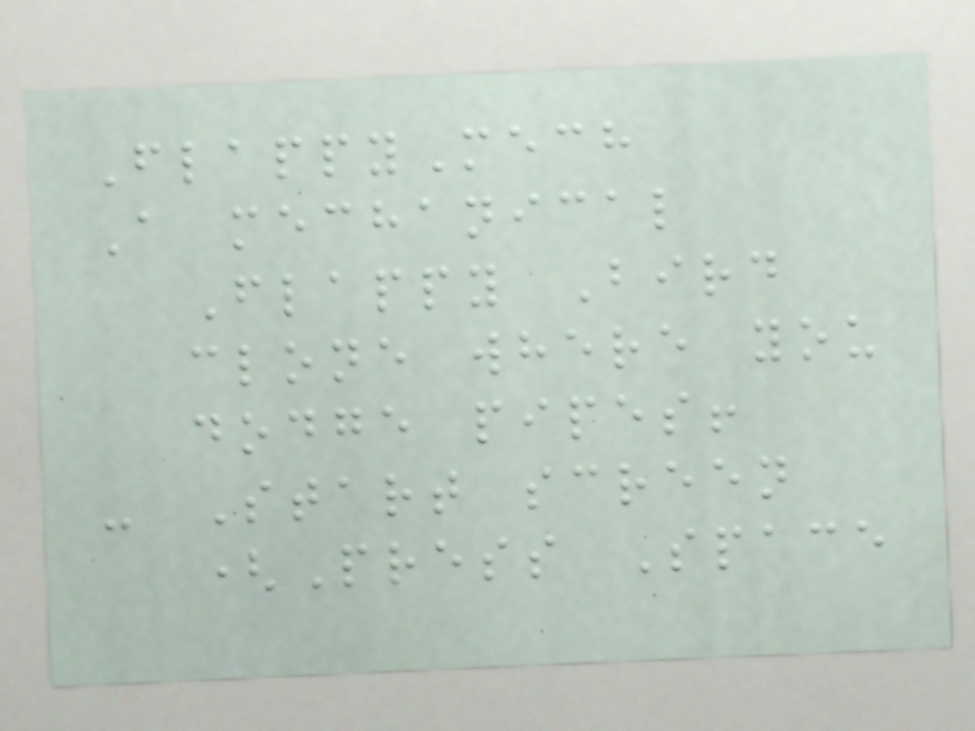FlappyMech
A mechanical
Flappy Bird
clone where you
dodge pipes!
- Start screen
(Press Space
